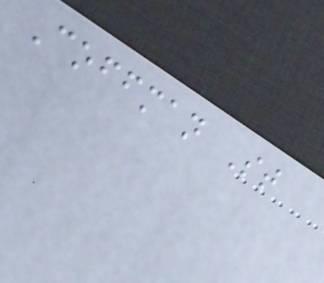Coffman St
